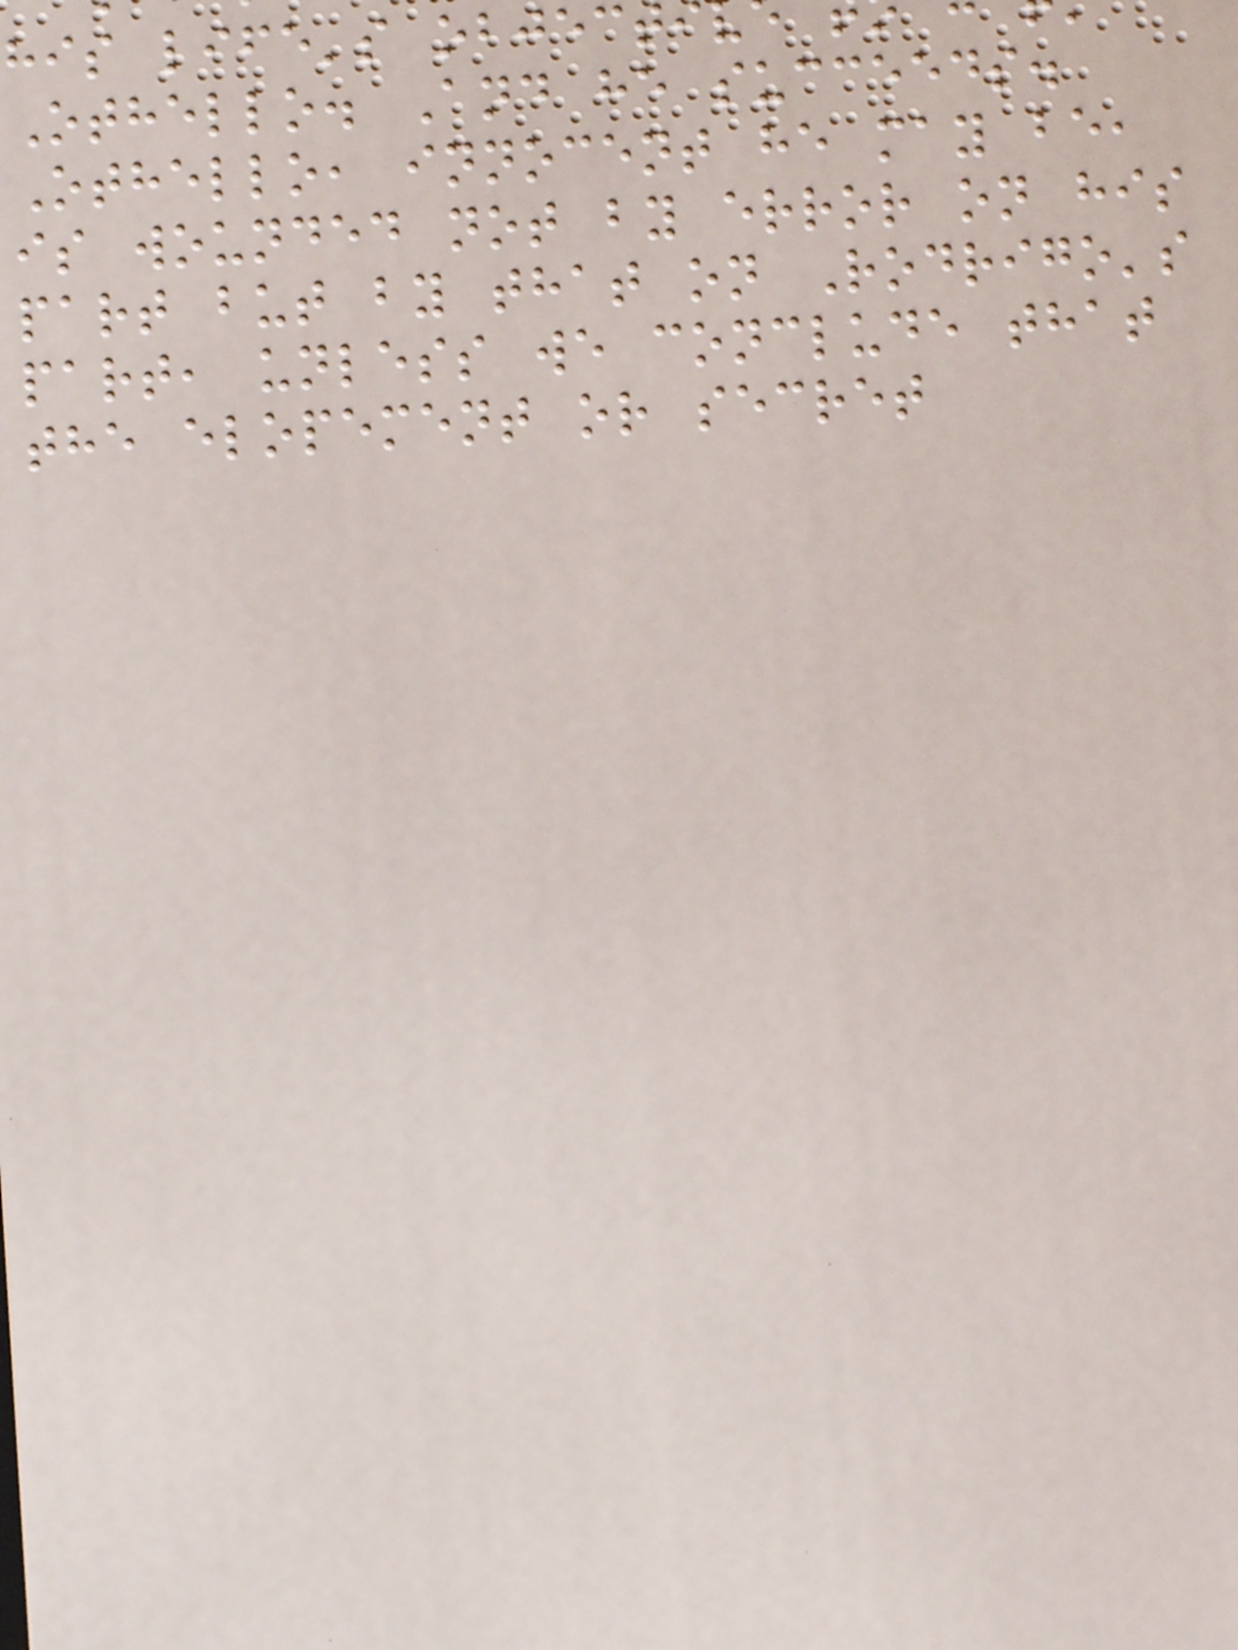his life's object
Othello. And he succeeds.
Othello, innocent he may be,
is wounded not by error on his
part but by that on Rodrigo's
part, unless we conclude that
the elopement or secret
